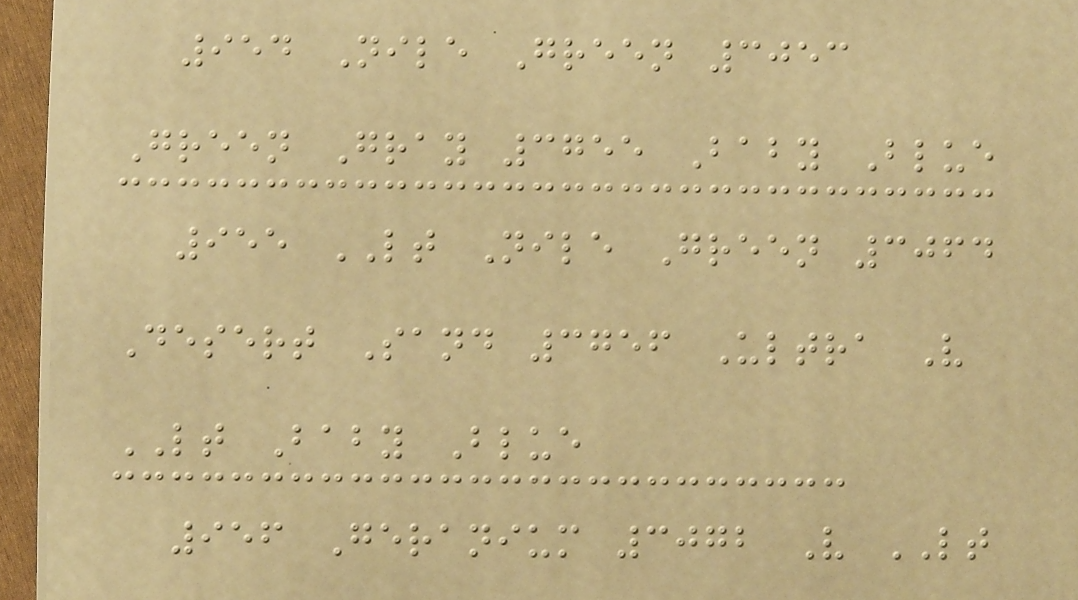954 Nile Green 3053
Green Gray 3755 Baby Blue
955 LT Nile Green 3064
Desert Sand 3756 Ultra V
LT Baby Blue
956 Geranium 3072 V LT
